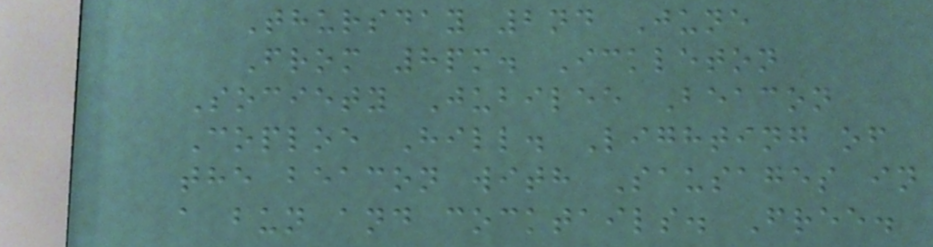Thursday 2nd June
From 8pm. Ickleton
Society Jubilee Beacon
Coploe Hill. Lighting of
the beacon with Sausages in
a bun and cocktails. Free.
